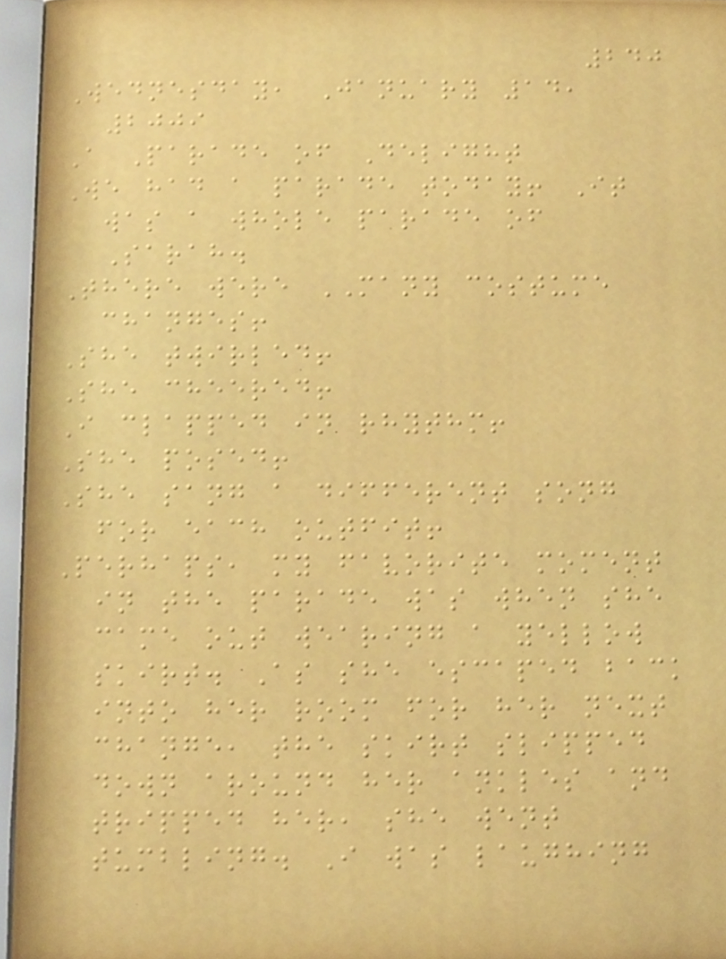240
Wednesday, January 14,
2009
A Parade of Delight
We had a parade today! It
was a whole parade of
Sarah.
There were MANY costume
changes!
She twirled!
She cheered!
I clapped in rhythm!
She posed!
She sang a different song
for each outfit!
Perhaps, my favorite moment
in the parade was when she
came out wearing a yellow
skirt. As she escaped back
into her room for her next
change, the skirt slipped
down around her ankles and
tripped her, she went
tumbling. I was laughing
